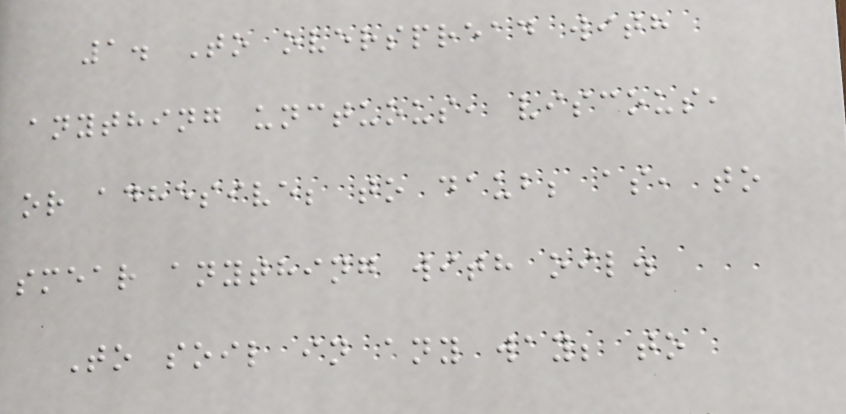1. To overspread with
anything unctuous, viscous,
or adhesive; to daub; as, to
smear anything with oil.
To soil in any way; to
